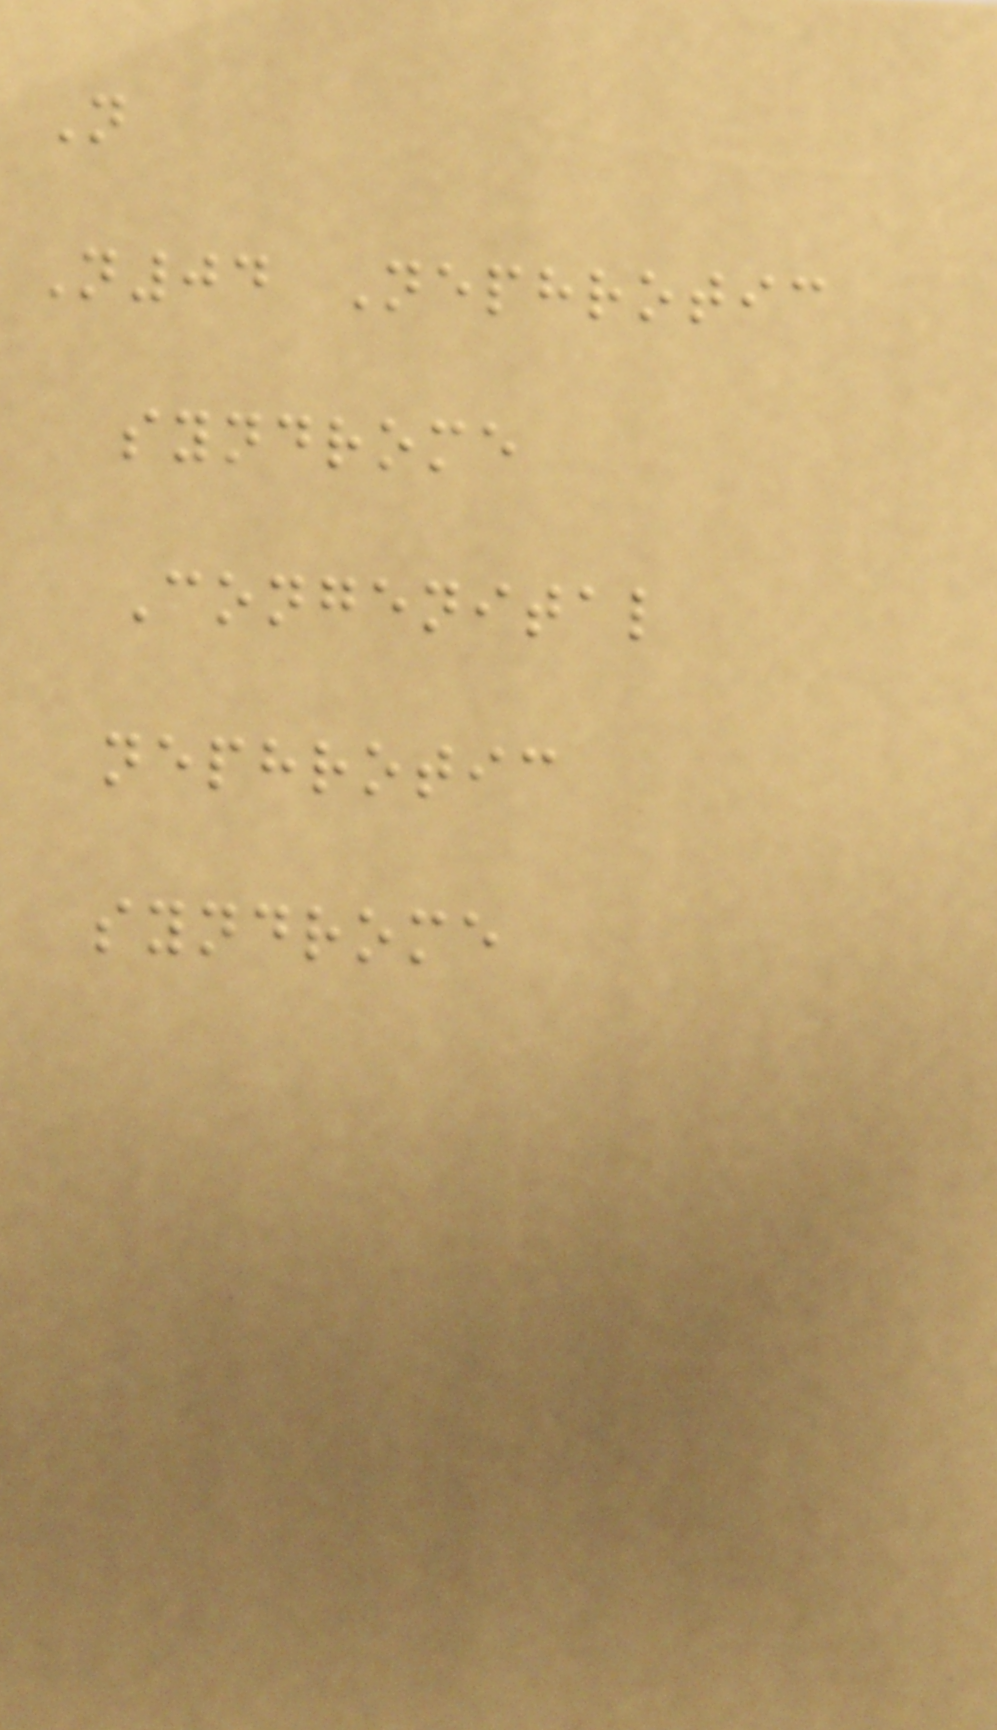N
N04 Nephrotic
syndrome
Congenital
nephrotic
syndrome
